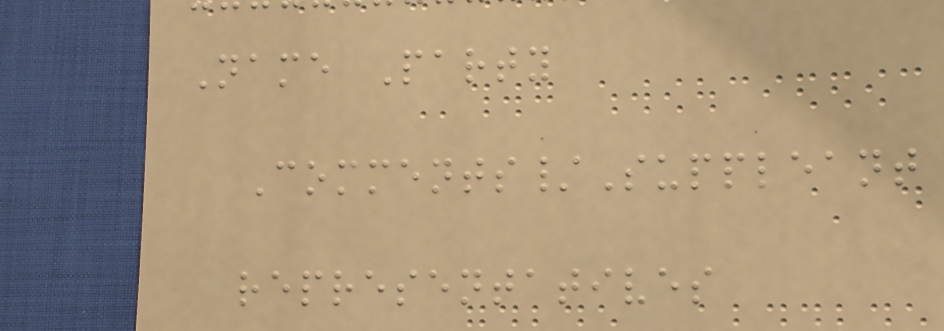Name Party
Comments/Suppleant
representatives
